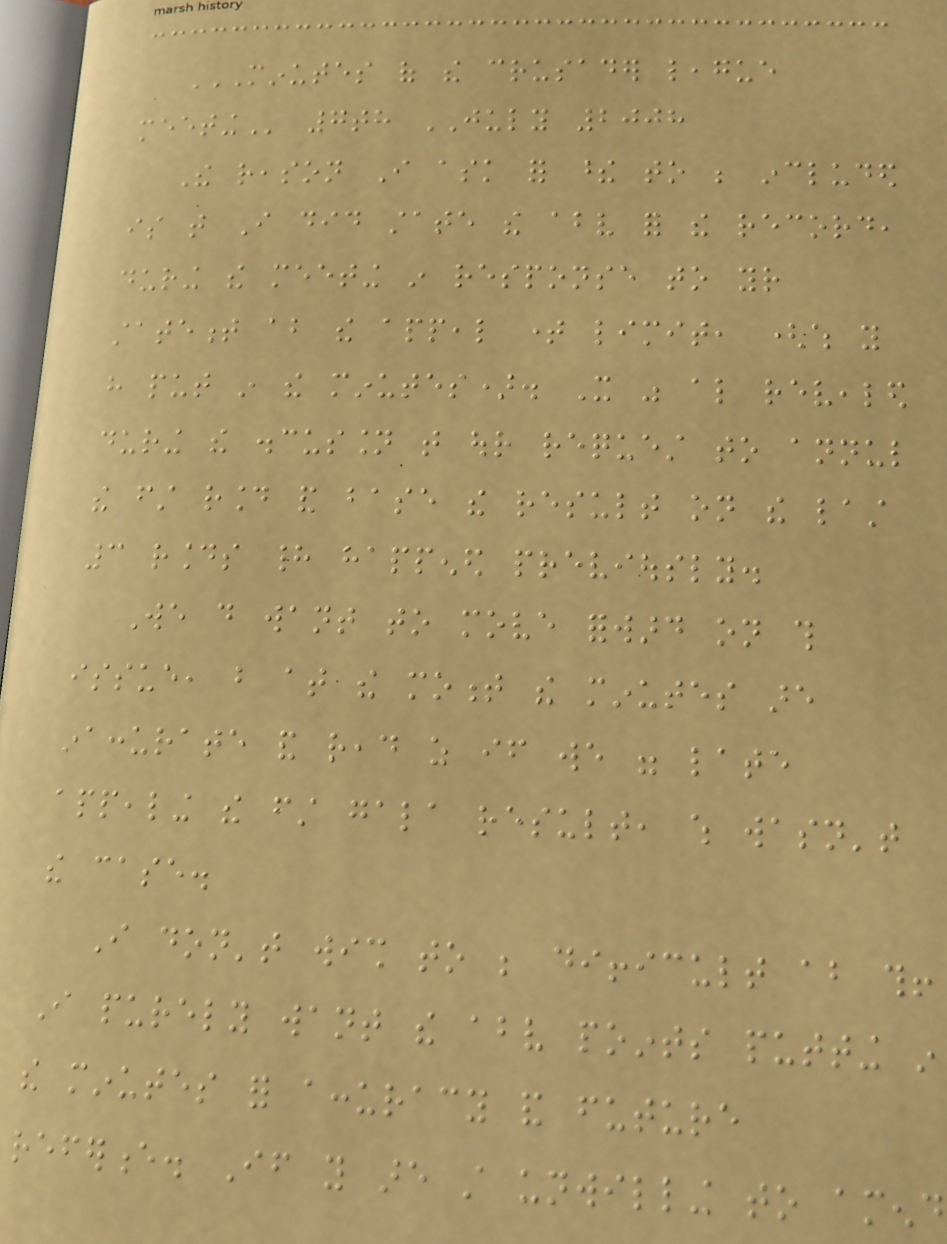MINUTES OF THE CRUSADER LEAGUE
MEETING 7th JULY 2008
The reason I ask for these to be included
is that I did state the above for the record,
during the meeting in response to your
statement about the appeal time limit, (which you
have put in the minutes). It was also revealed
during the discussion that our request to annul
the first round and base the result on the last
3 rounds had happened previously.
We do want to move forward on this
issue, but at the moment the minutes are
inaccurate and read as if we were late
appealing the first gala result, which wasn't
the case.
I don't wish to be difficult about this!
I purely want the above points putting in
the minutes for accuracy and future
reference. If you are still unwilling to amend
